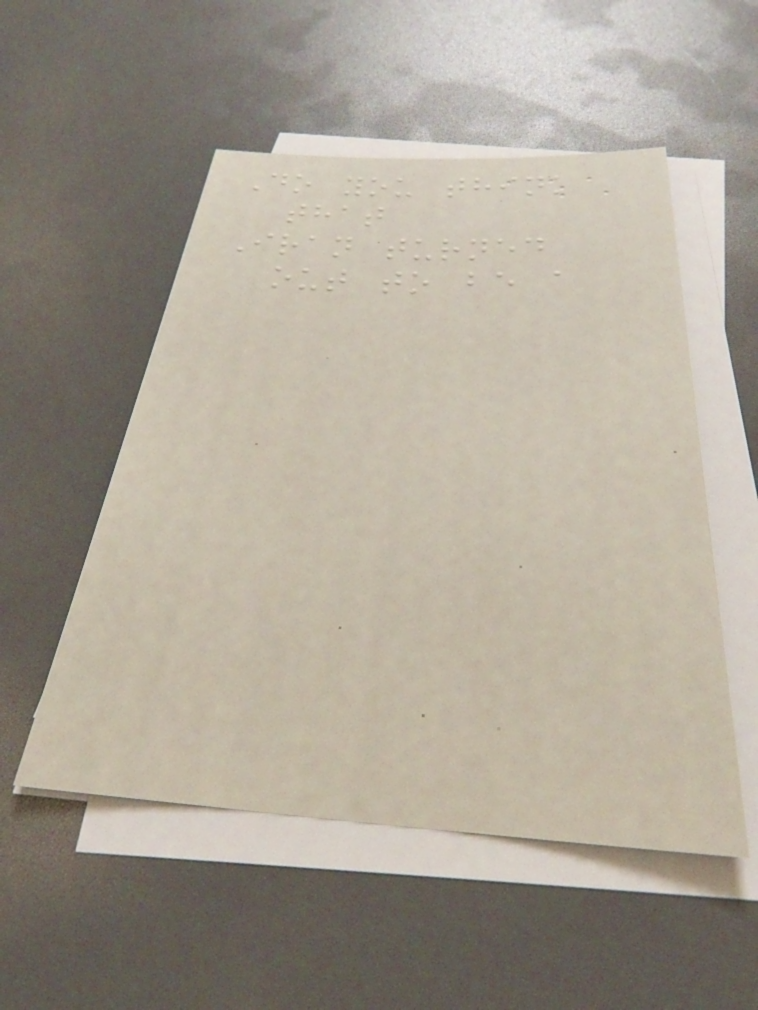Do you think
that
Iran turned
out to be a
